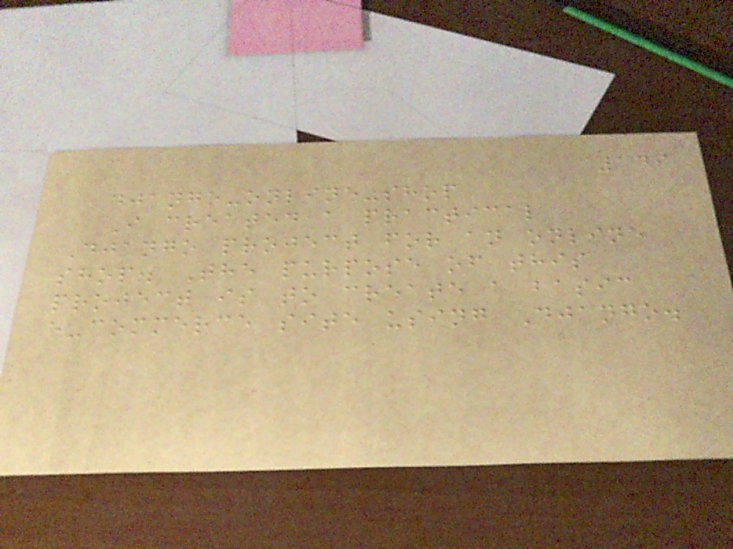149
django-online-shop
I created a practical
Django project for an online
shop. The purpose of this
project is to create a basic
e-commerce site using Django.
